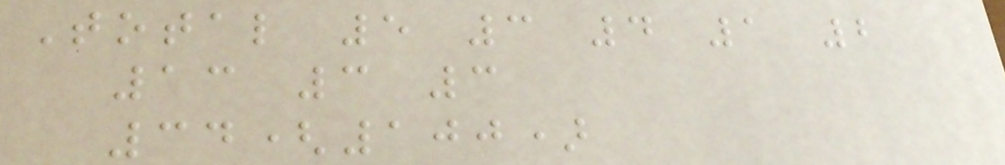Total 5 3 4 1 2
13 3 3
34(100)
